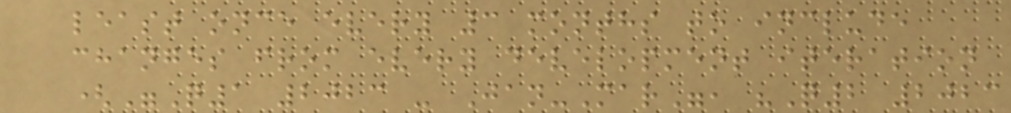least once every 3 months to include
changes from every development iteration
("Q1 2023 - Jan-Mar", "Q2 2023
